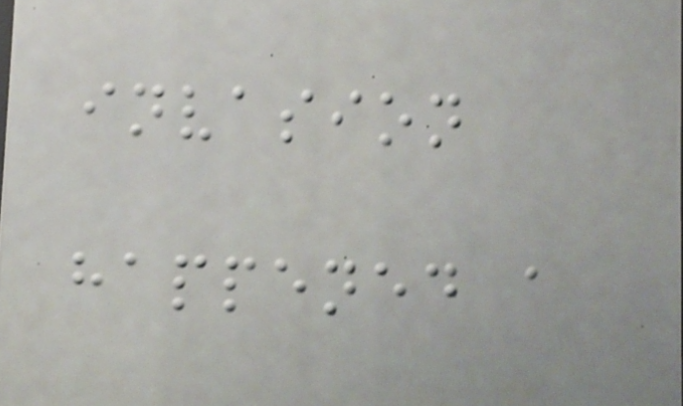invasion
happened a
